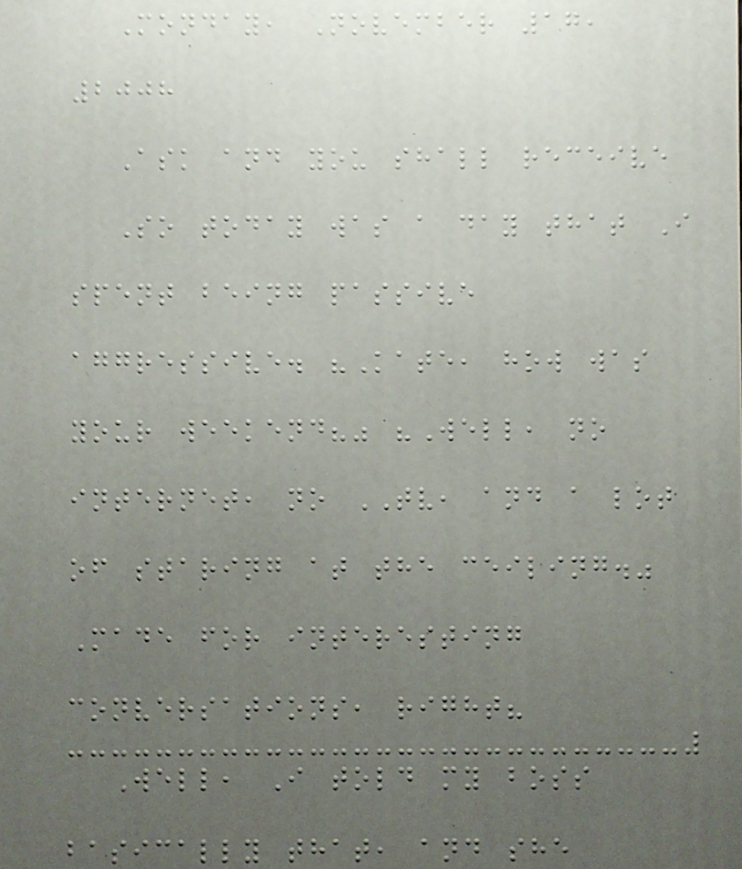Monday, November 17,
2008
Ask and you shall receive
So today was a day that I
spent being passive
aggressive. "Kate, how was
your weekend?" "Well, no
internet, no TV, and a lot
of staring at the ceiling."
Made for interesting
conversations, right?
Well, I told my boss
basically that, and she
